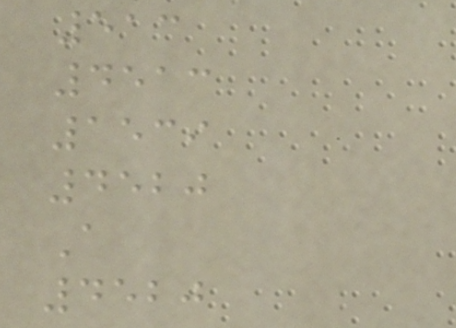513
4513
1539
4520
A
4520
